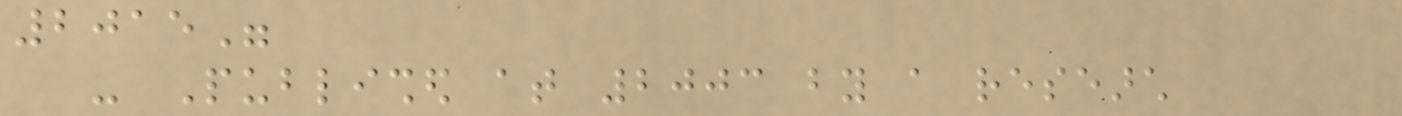2015"
- Published at 2003 by a research
